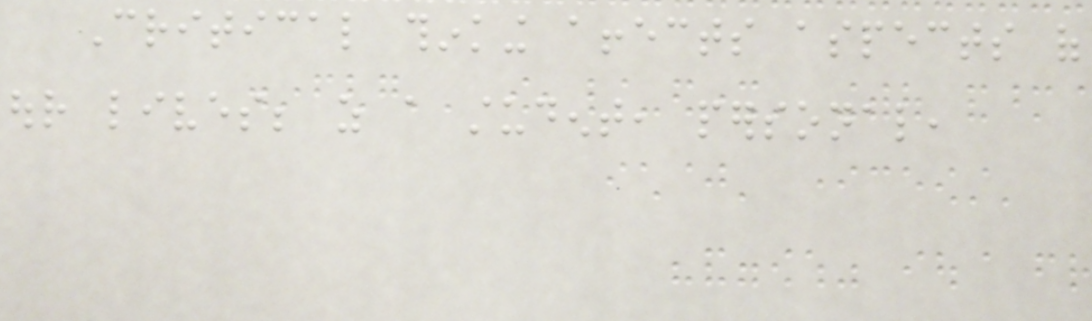Critical thinking affects aspects of
our lives; as a student, personal,
